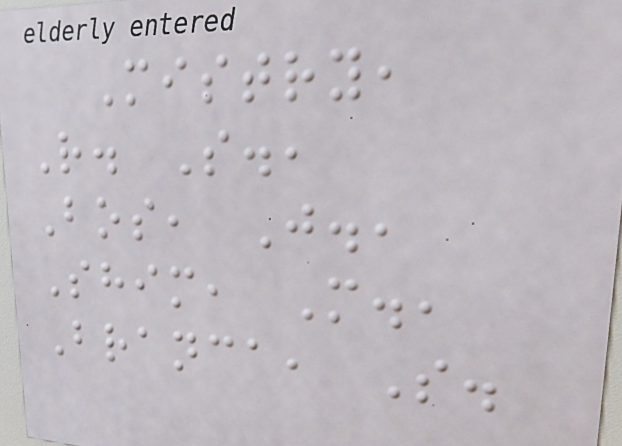Mistry,
R. S.,
Bos, J.,
Shim, M.,
Branca, S.
